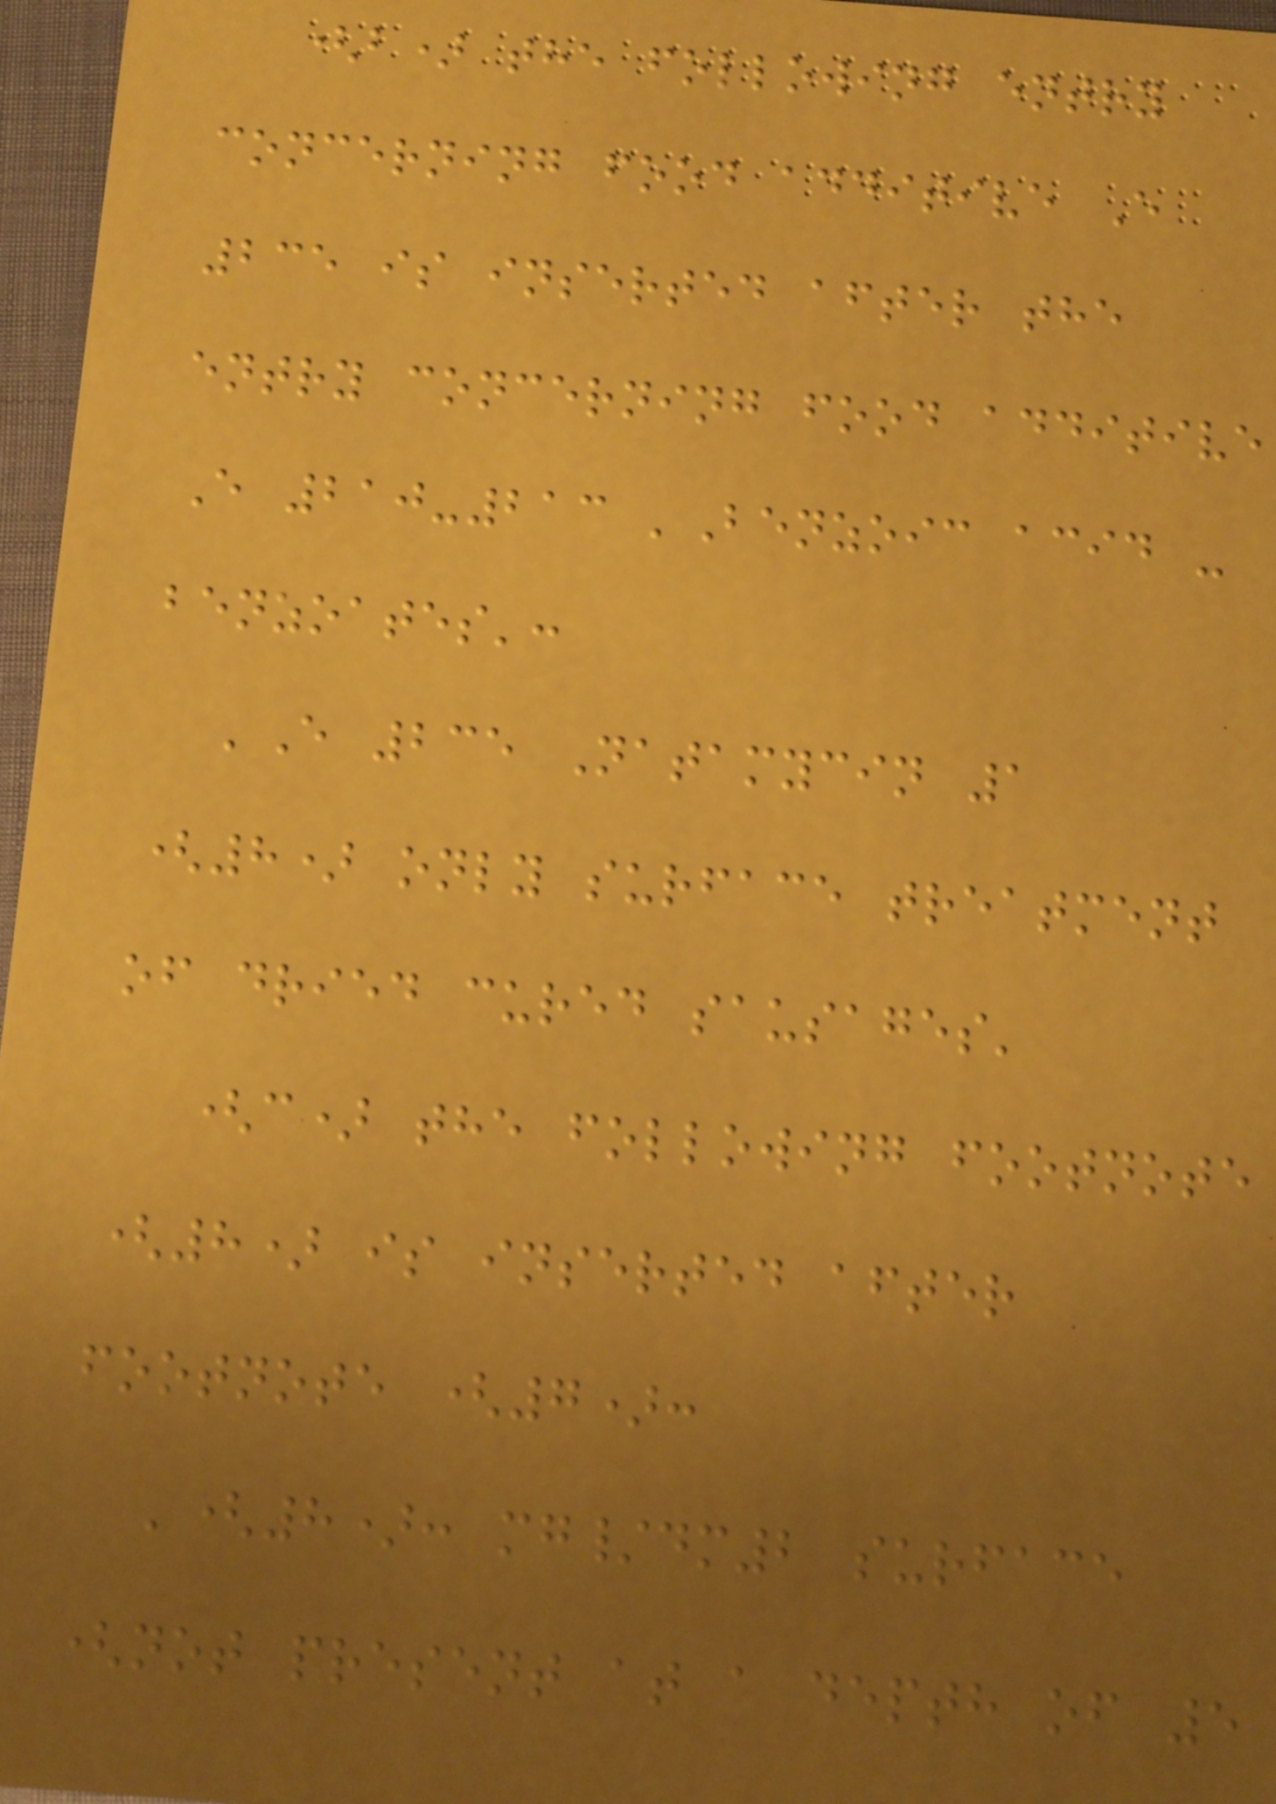(b) the following entry
concerning food additive E
235 is inserted after the
entry concerning food additive
E 210-213 'Benzoic acid -
benzoates':
'E 235 Natamycin 1
(8) only surface treatment
of dried cured sausages'
(c) the following footnote
(8) is inserted after
footnote (7):
'(8): mg/dm2 surface
(not present at a depth of 5
